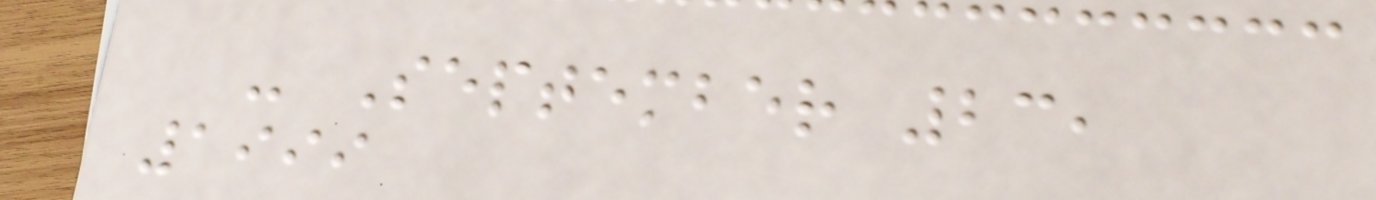- September 23,
1999
